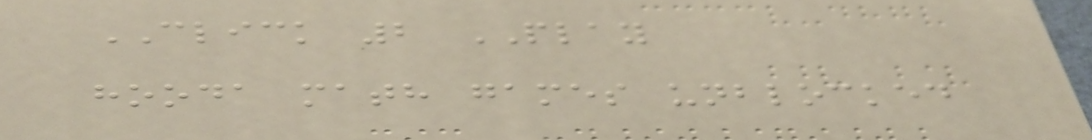CLICK 2 PLAY
hooda math games unblocked
